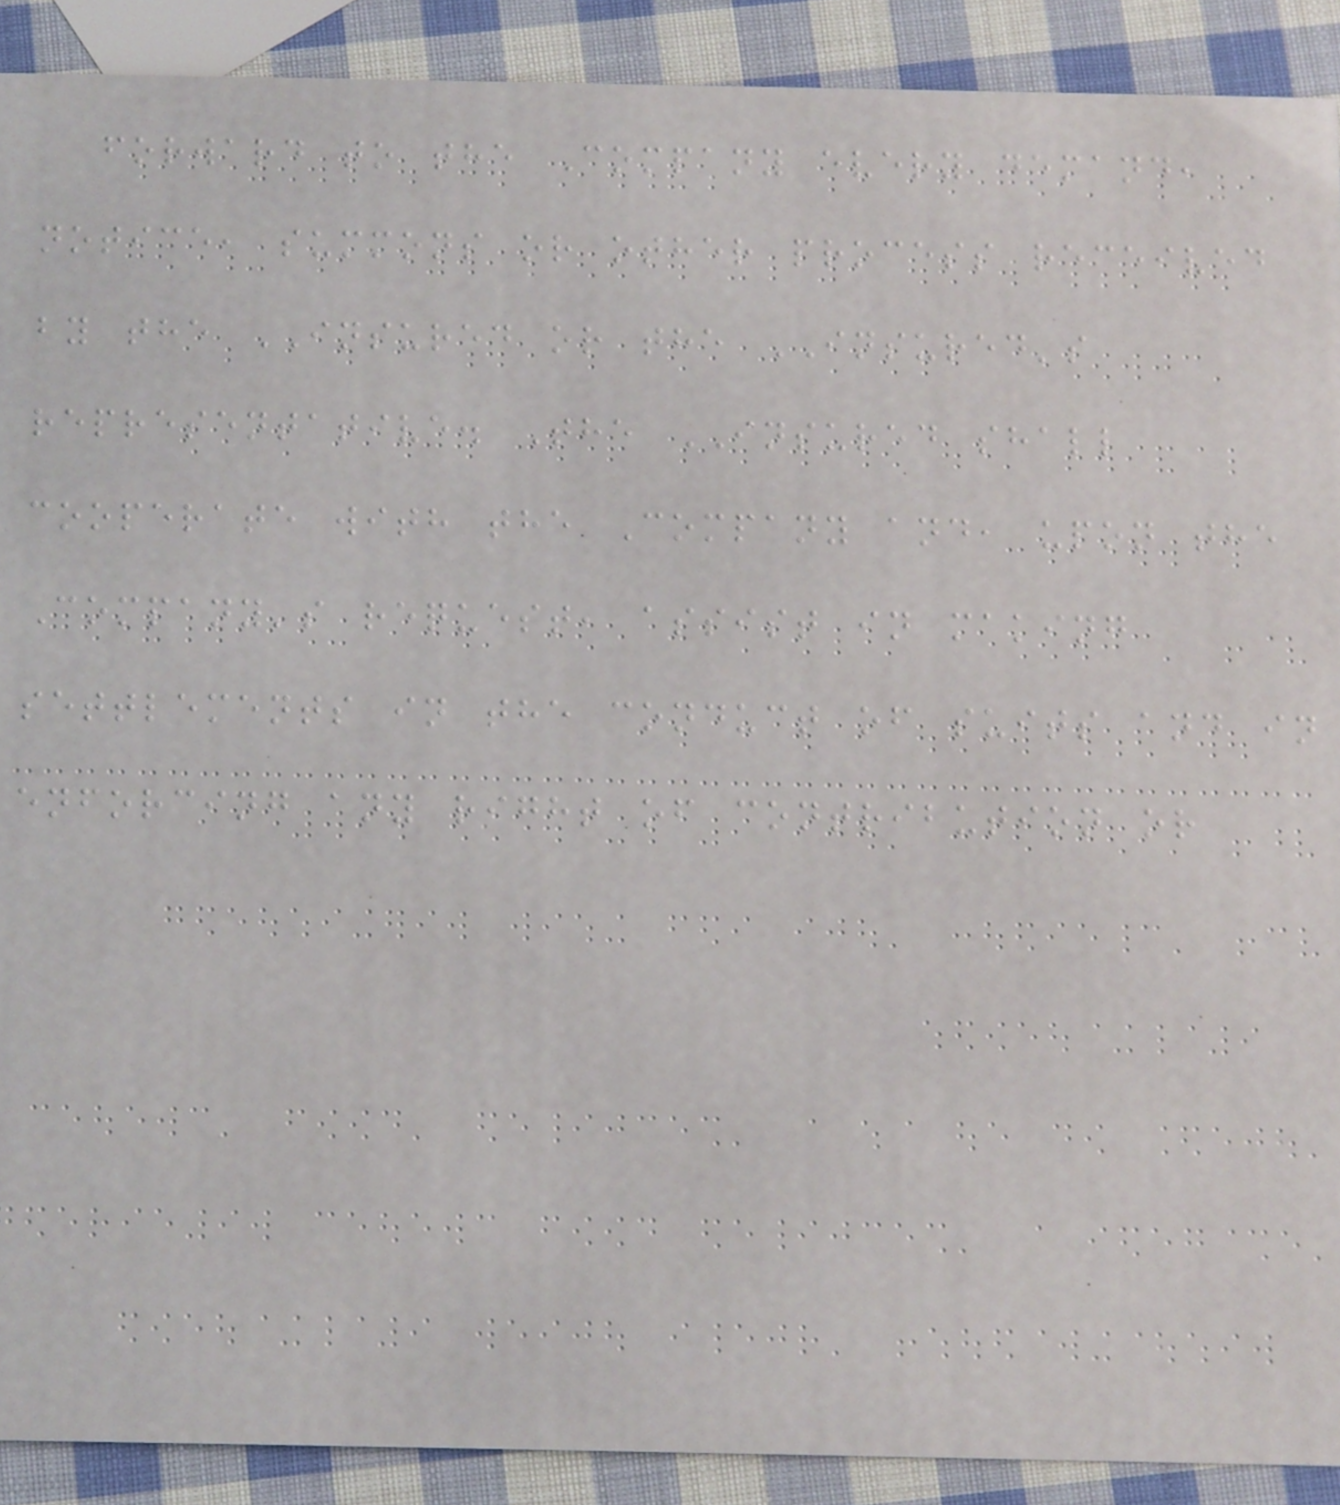forward to the Company every demand,
notice, summons or other process received
by the INSURED or the INSURED's
representative. The INSURED shall
cooperate with the Company and, upon the
Company's request, assist in making
settlements in the conduct of suits and in
enforcing any right of contribution or
